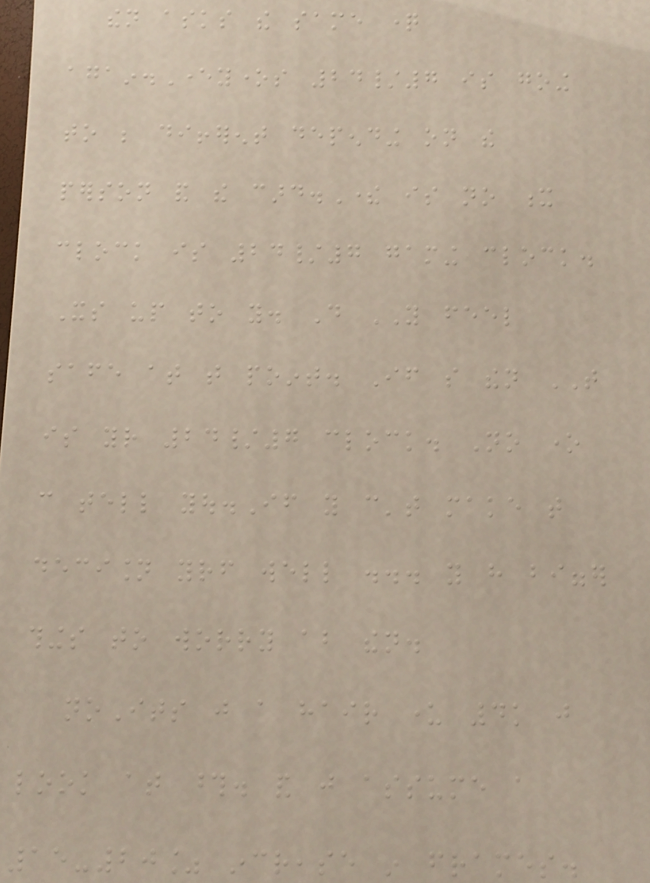then asks the same question
again.Everyones 24/7 is going
to be different depending on the
person and the card.There is no x
clock is 24/7 gaming clock.
Its up to you. Do YOU feel
safe at that point. If so then THAT
is your 24/7 clock. No one
can tell you.If you can't make that
decision yourself well ... you have bigger
things to worry about then.
noIts just a hair under 4k just
look at those. and just assume a
15-20% increase in frames.
